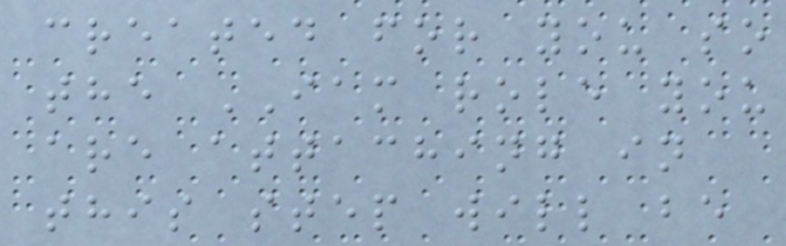created for you so
the IAM role you
are attaching in
this step will be
